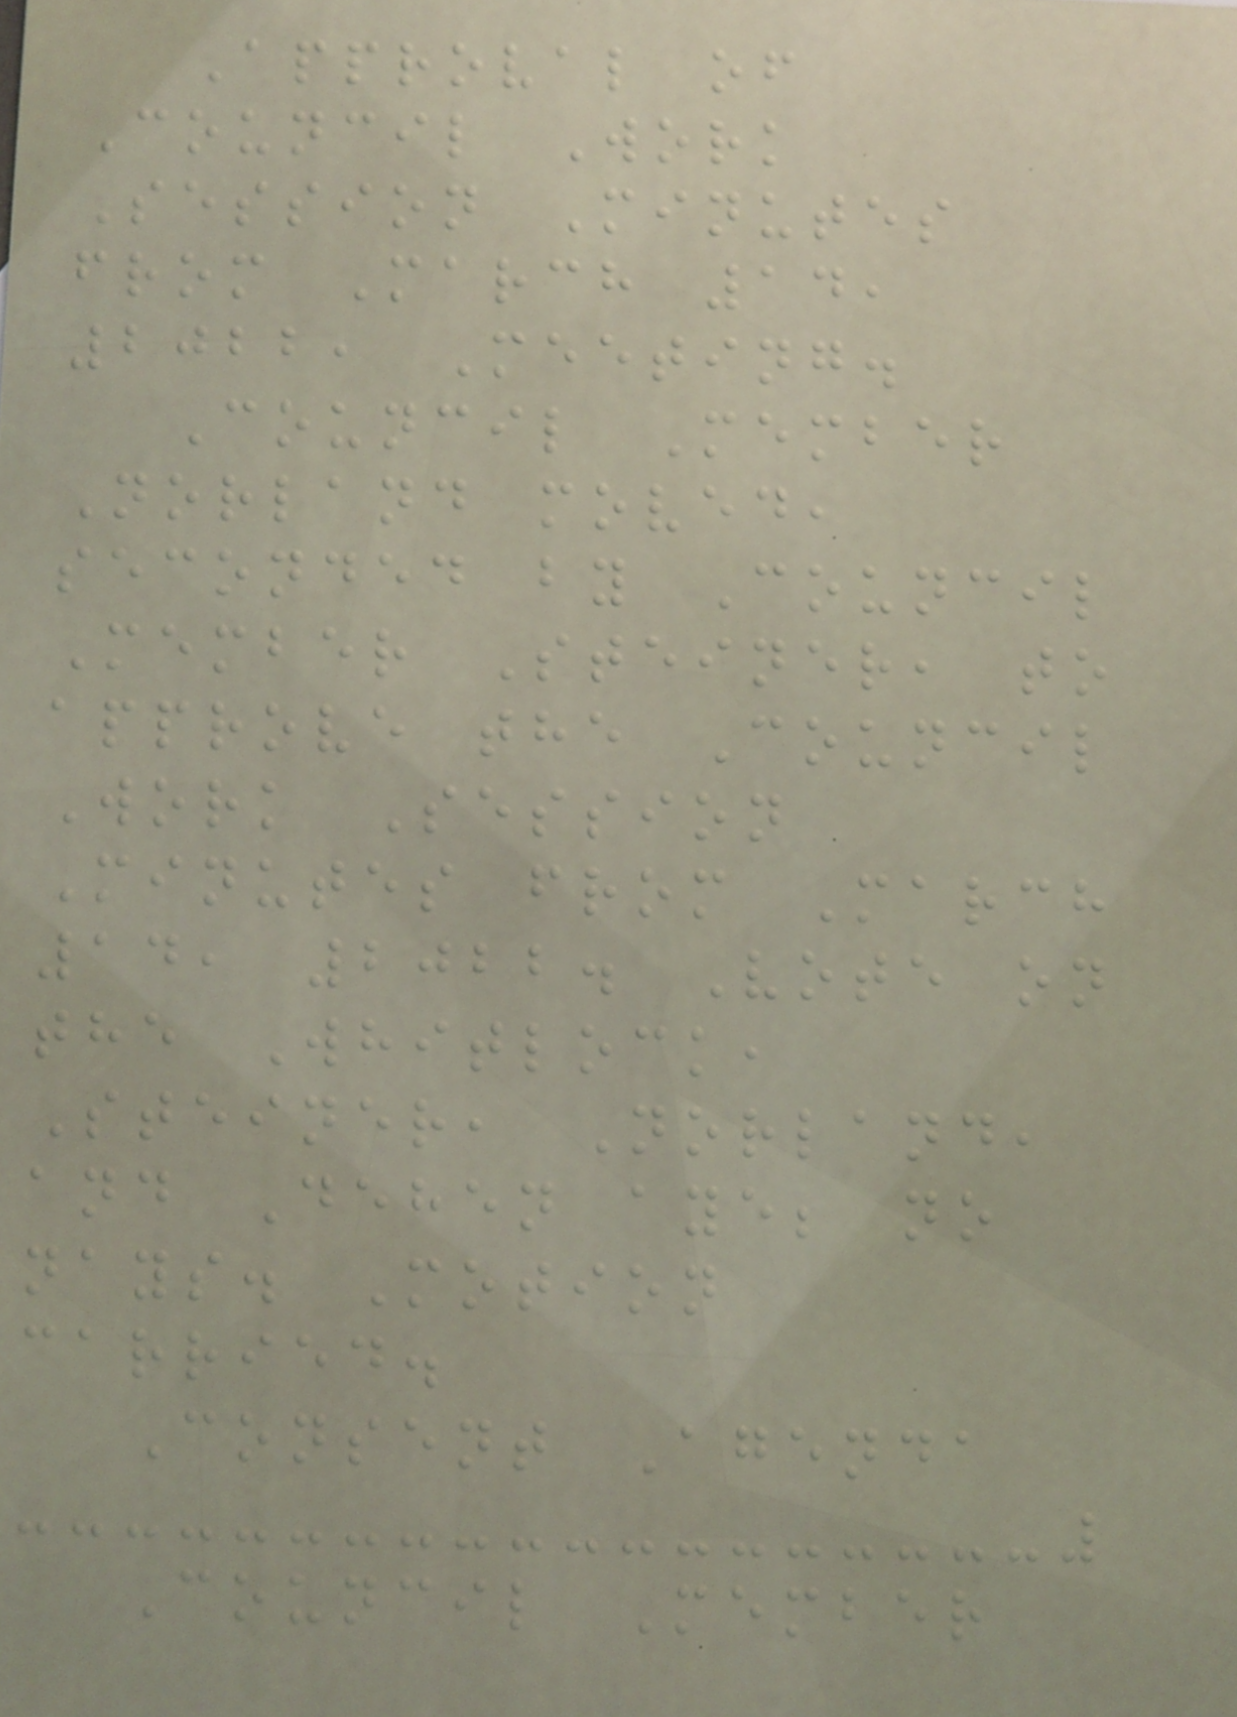Approval of
Council Work
Session Minutes
from March 14,
2022, Meeting.
Council Member
Norland moved,
seconded by Council
Member Steiner, to
approve the Council
Work Session
Minutes from March
14, 2022. Vote on
the Whitlock,
Steiner, Norland,
and Dehen aye; no
nays. Motion
carried.
Consent Agenda
Council Member
